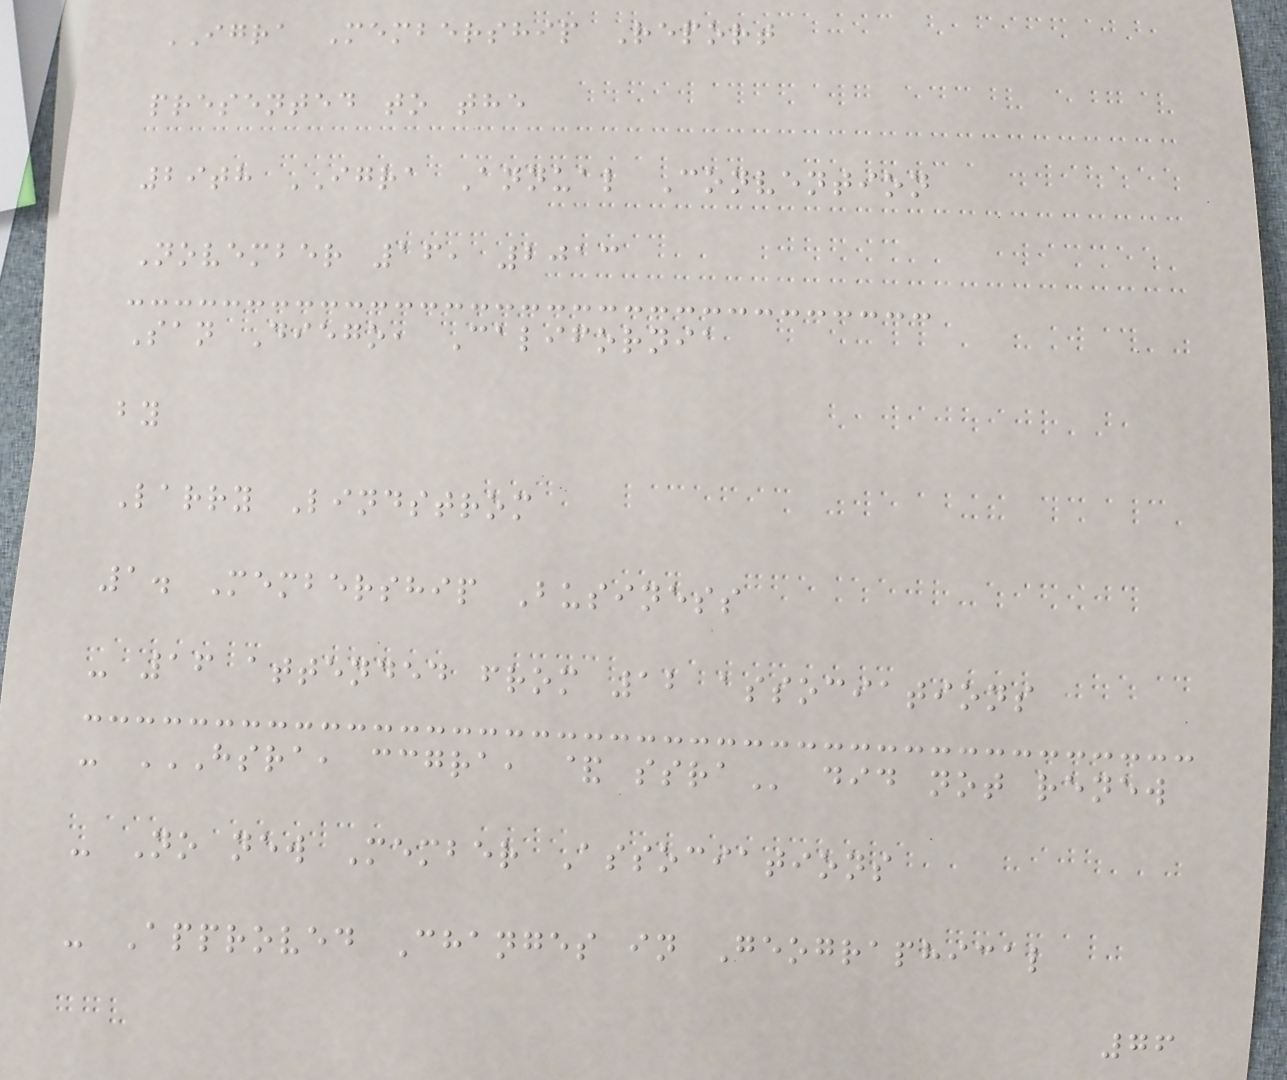IGRA Membership Report
presented to the
29th IGRA Annual Convention
November 16, 2013
San Diego, California
by
Larry Lindstrom
1. Membership Business
- 16 attended from 12 associations
- HSRA, CCGRA, & SSRA did not renew
- No new Member Associations
- Approved Changes in Geographical
76
